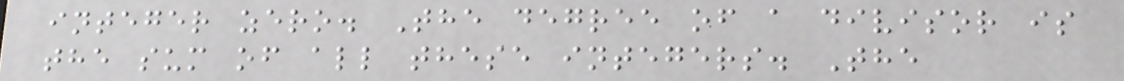integer zero. The degree of a divisor is
the sum of all these integers. The
